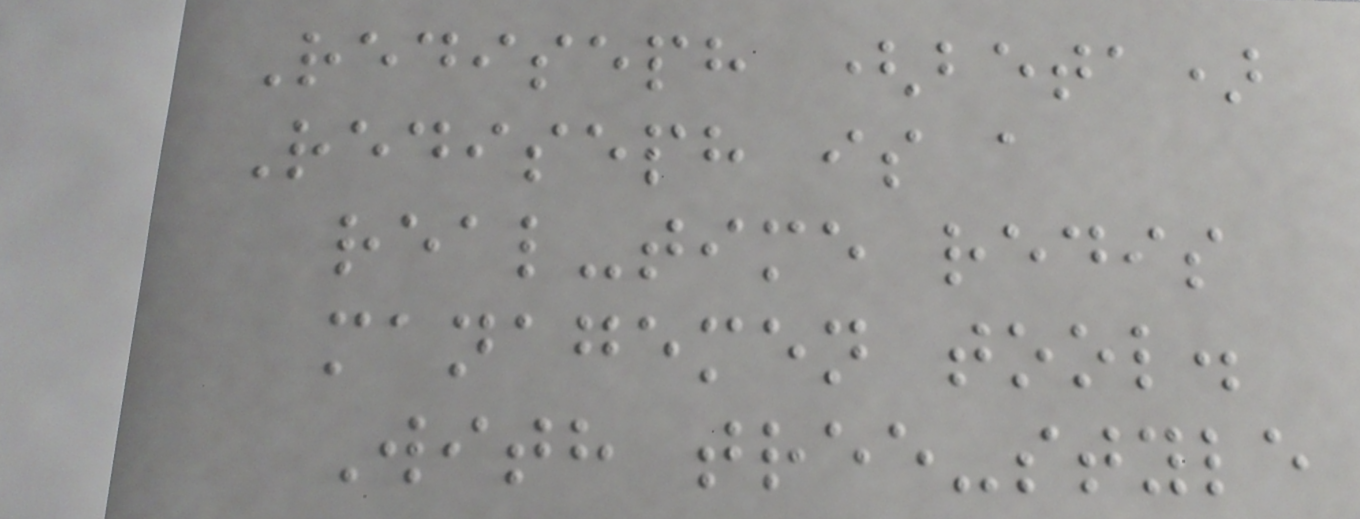Rediseph (beta)
Rediseph is a
real-time redis
managemen tool.
With tree-style
